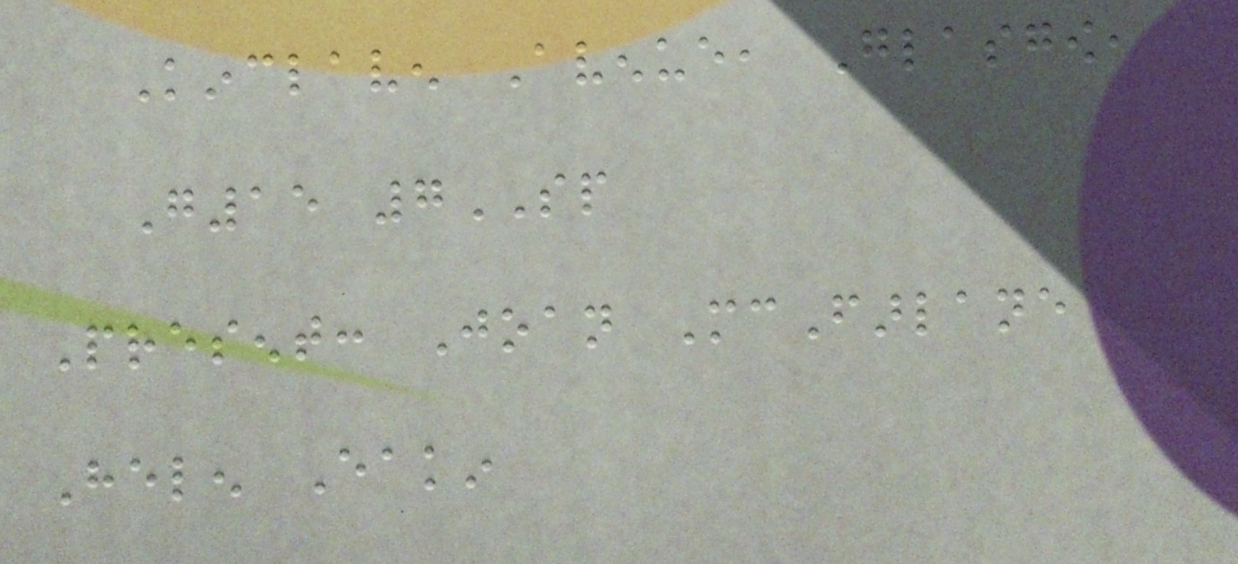Kinclaven Avenue, Glasgow,
G15 7SP
Present: Joan McFarlane
Helen Eakin
